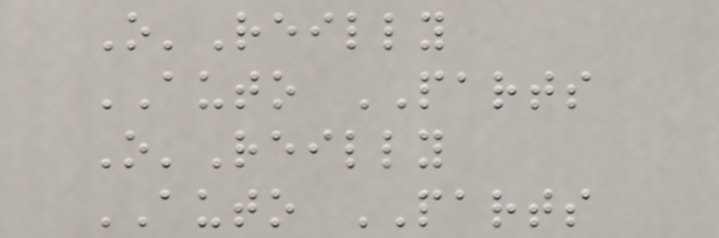O'Reilly
AUTO PARTS
O'Reilly
AUTO PARTS
